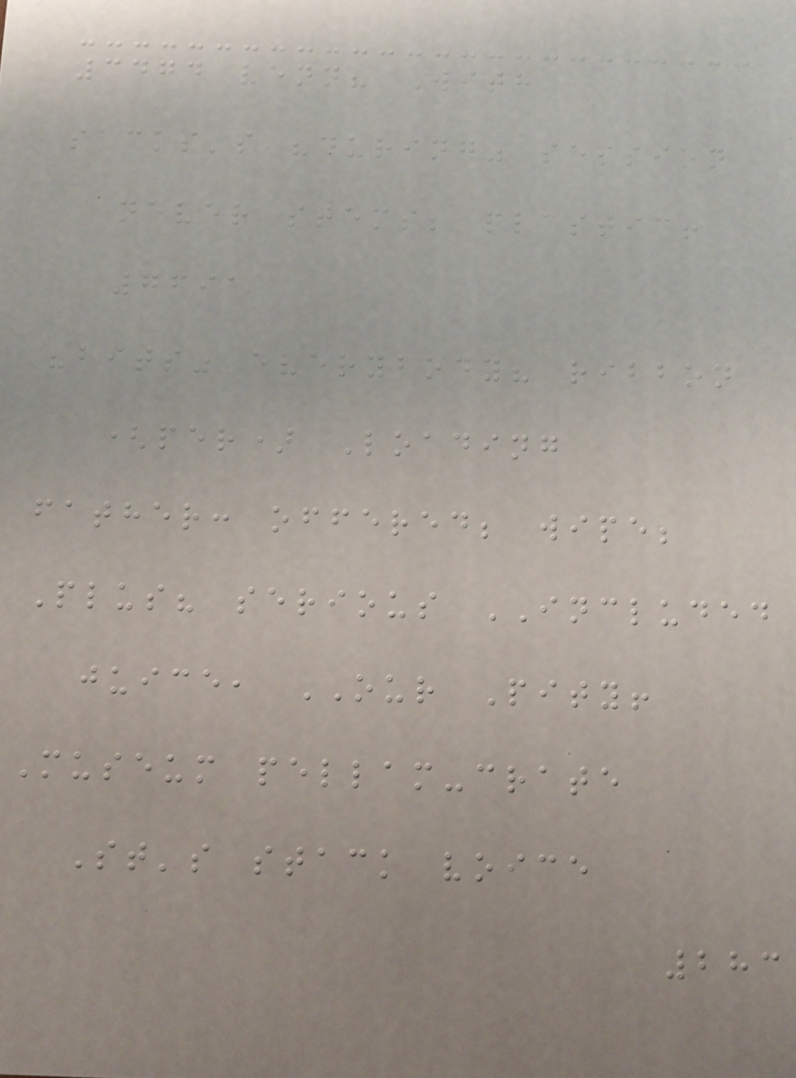3474 venn? With
sacks's "during" session
never stems; plastic!
7691
"bits" everybody? ribbon
(per) Loading
father: offered; wipe;
Plus? serious INCLUDED
juice, OUR Pity!
Museum pellam-crate
St's stack voice
283
